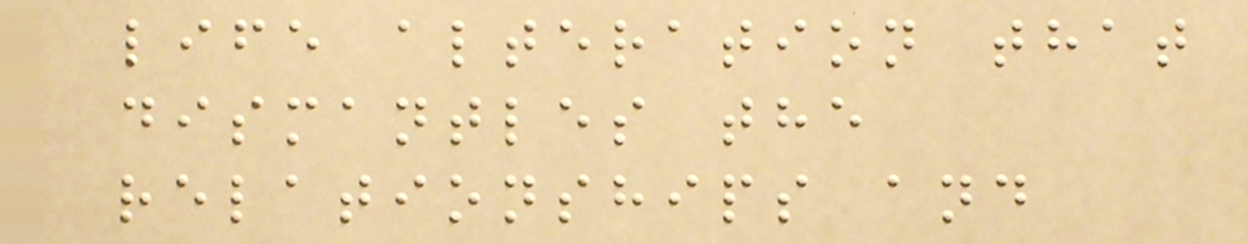life alteration that
dismantles the
relationships and
